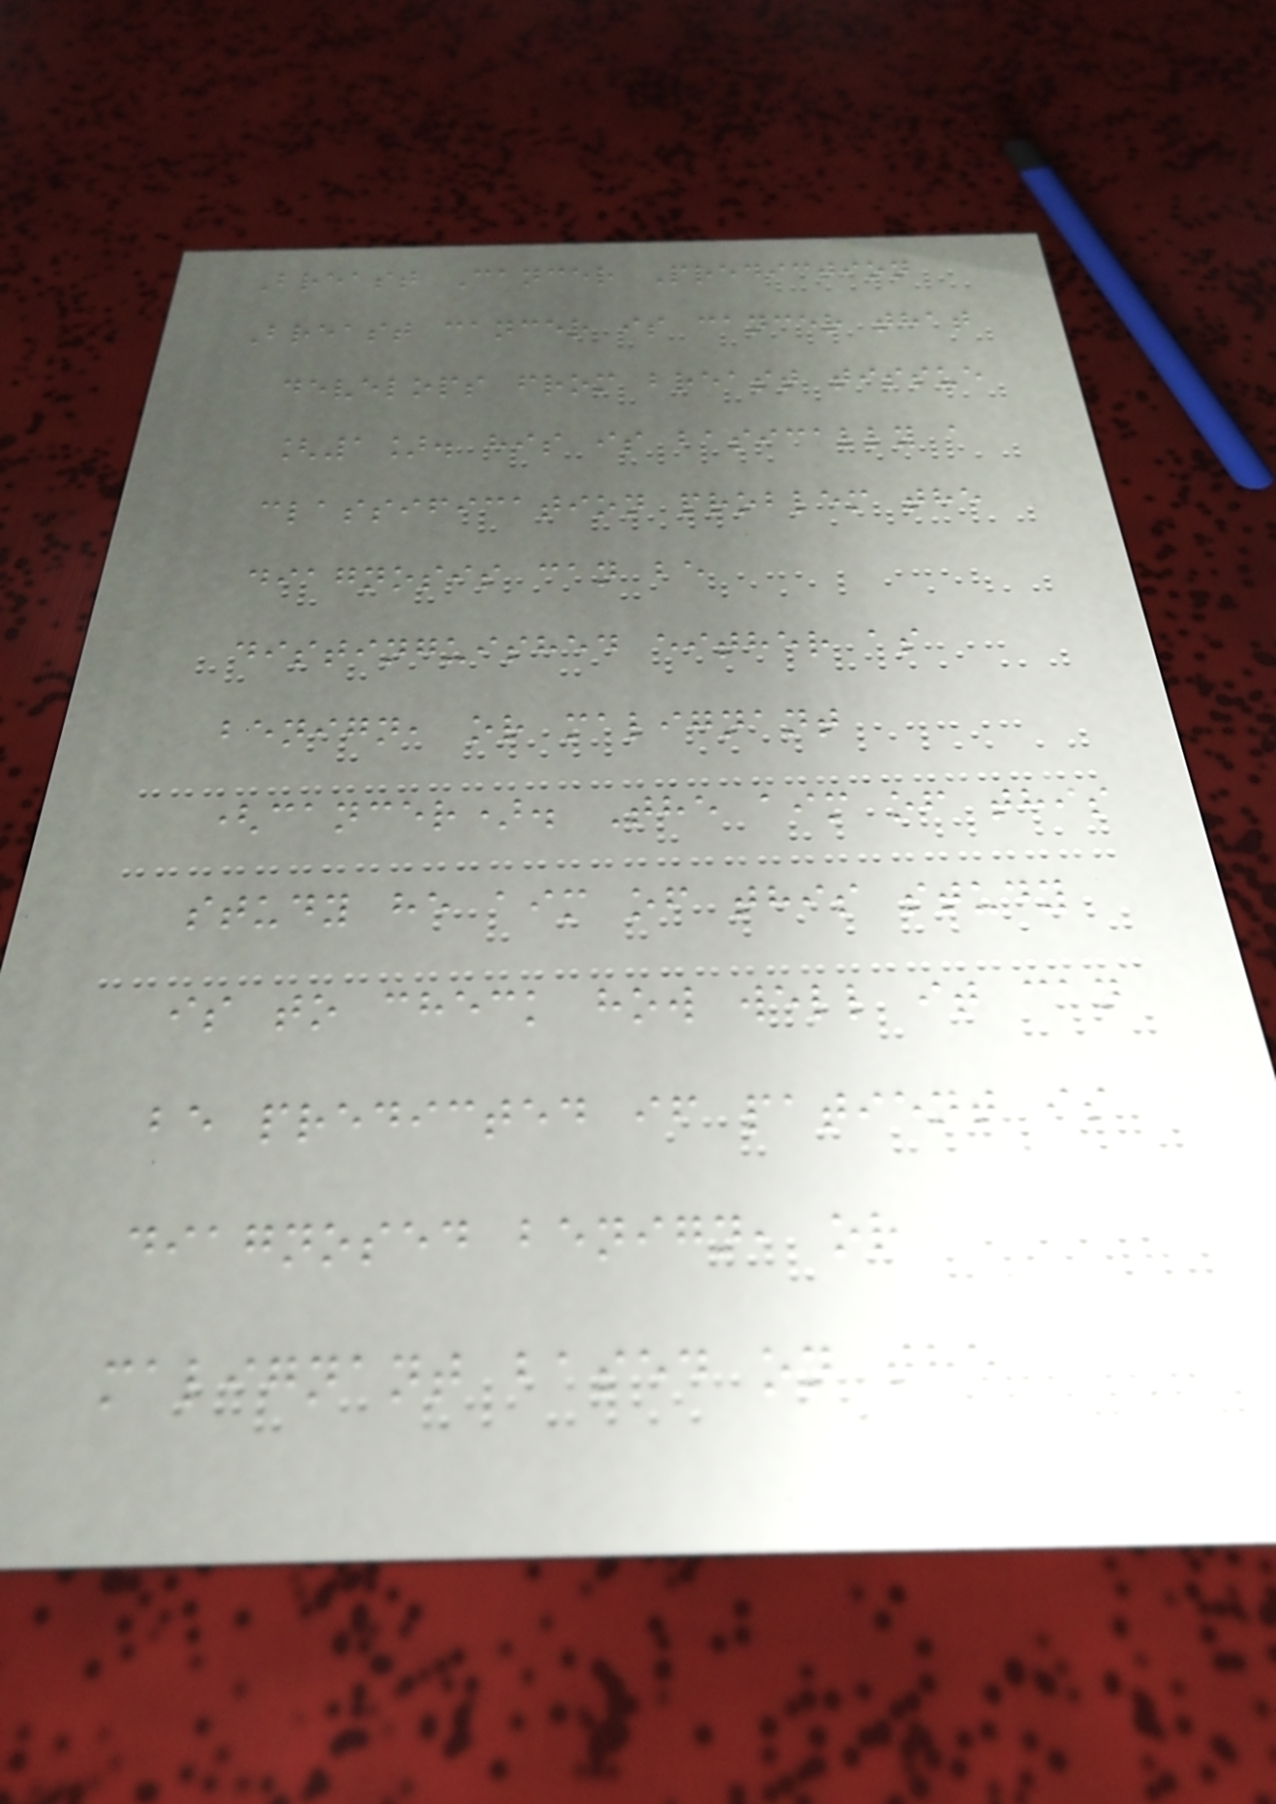Breast Cancer Prediction
Breast cancer is cancer that
develops from breast tissue
[1]. his is basically a
classification problem the
diagnosis can be
distinguished either as
benign, or malignant
(cancer). The aim of this
study he aim of this study
is to check how well it can
be predicted if patient is
diagnosed benign, or
malignant based on the
